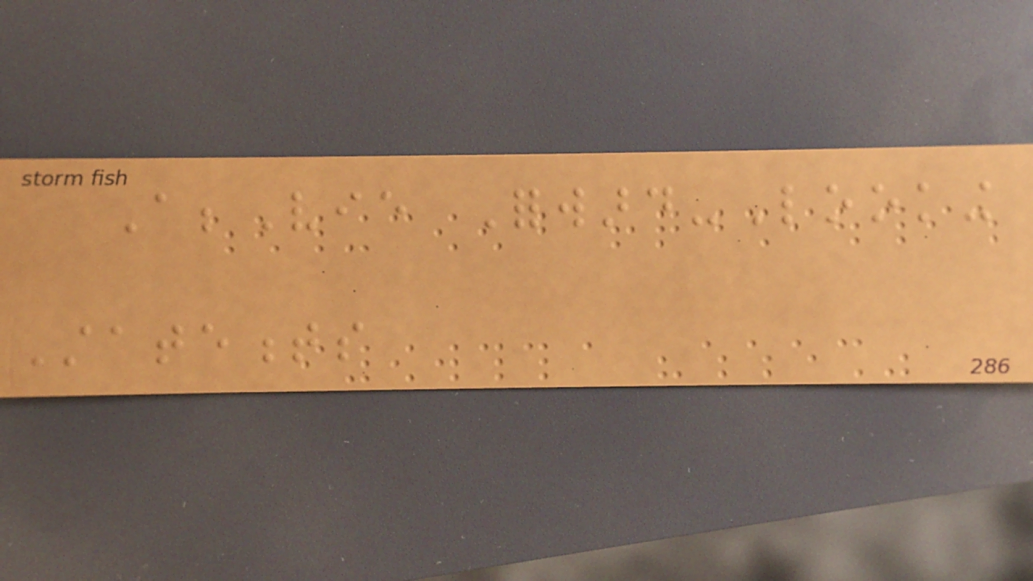AbbVie Forward-Looking
Statements
